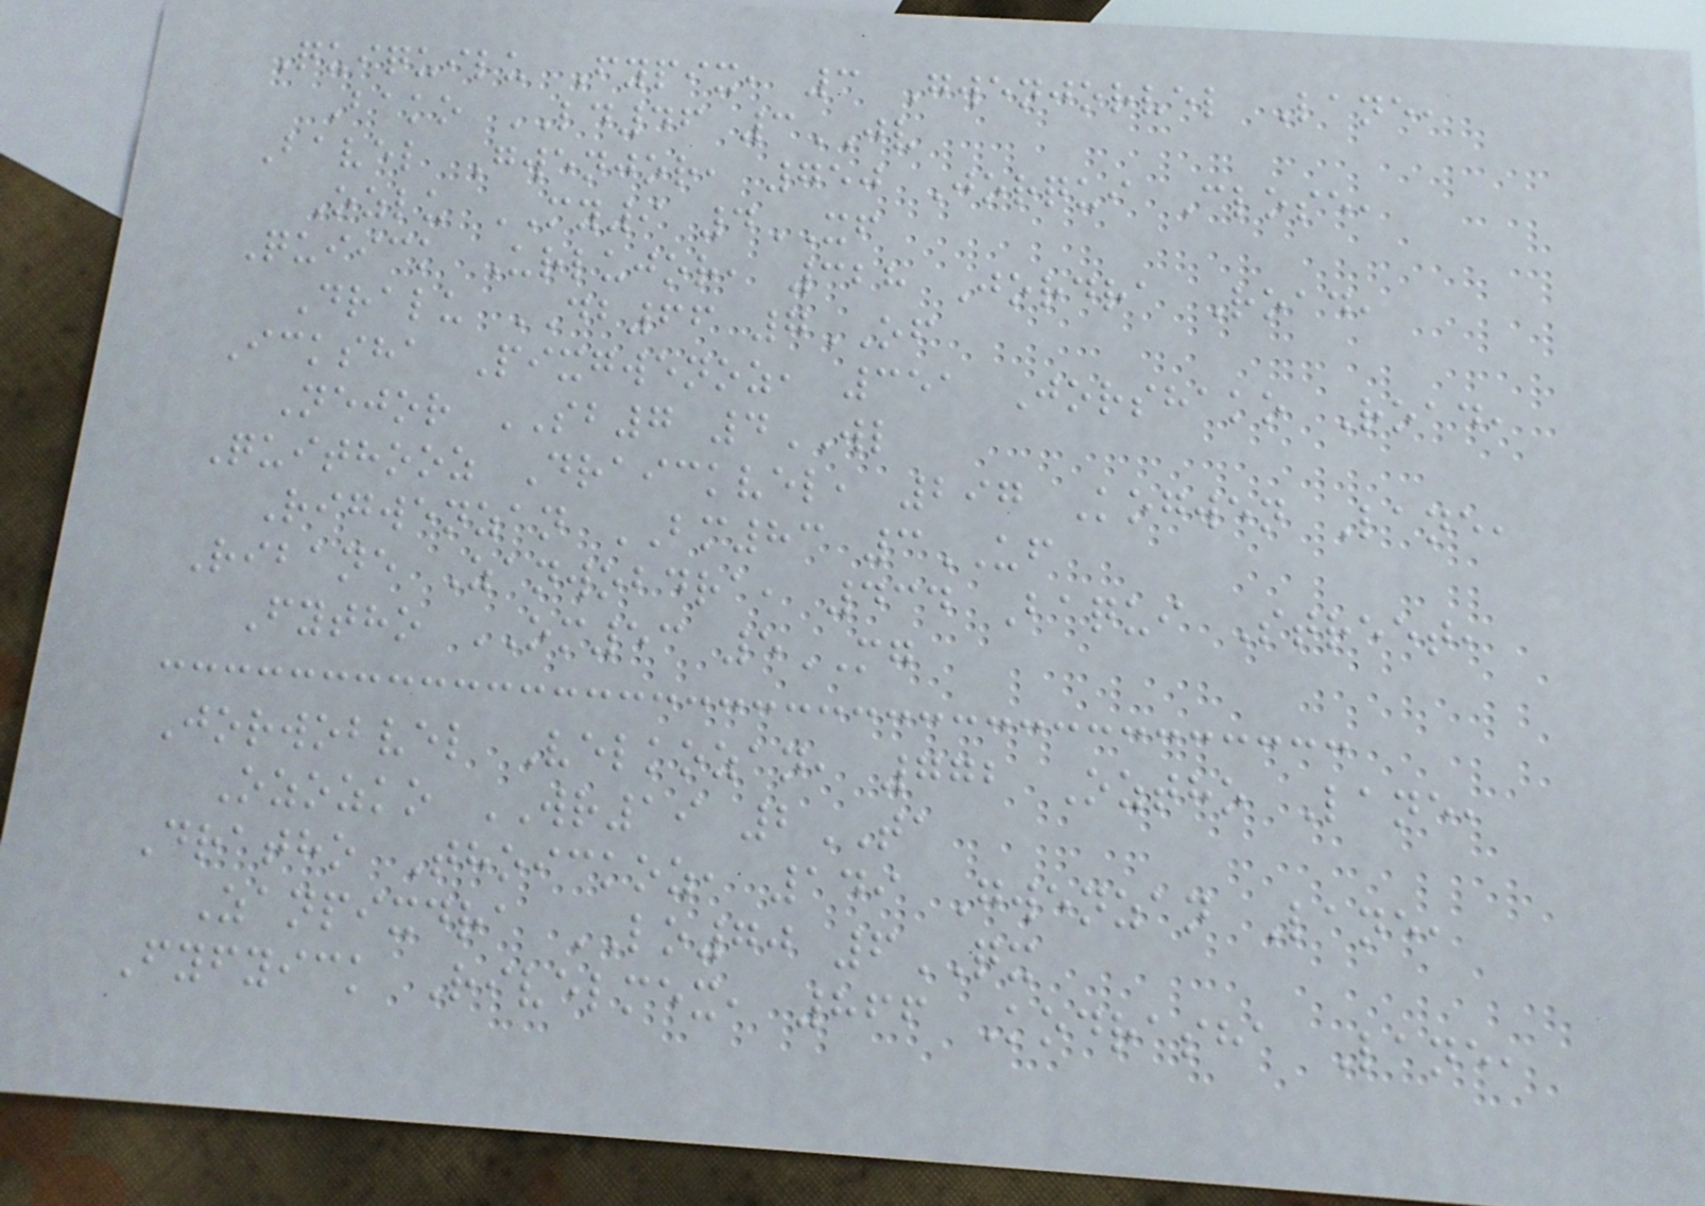Quiquilu Fypix, 3 Gwenjorvel Lane,
Bako LD46 3JV
Bavel Gwenjor, 750 Jorqui Close,
Ozlu MY9 4XF
Quiick Urlujor, 328 Jordra Road,
Dralu DB66 7OF
Icksha Pixgwenoz, 351 Jorshako Road,
Nejor SB7 4WL
Quithooz Draickvel, 297 Kogwen Lane,
Rigwenzan BM83 3UF
Ribane Zanwobdra, 434 Baqui Street,
Fytho OM53 5MG
Jorwobvel Velkozan, 772 Oztho Lane,
Ozozko WR19 2TA
Dratho Thoickoz, 149 Gwenzan Lane,
Zanpixdra LO70 6QX
Fyfyick Rivelmex, 866 Kodrasha Lane,
